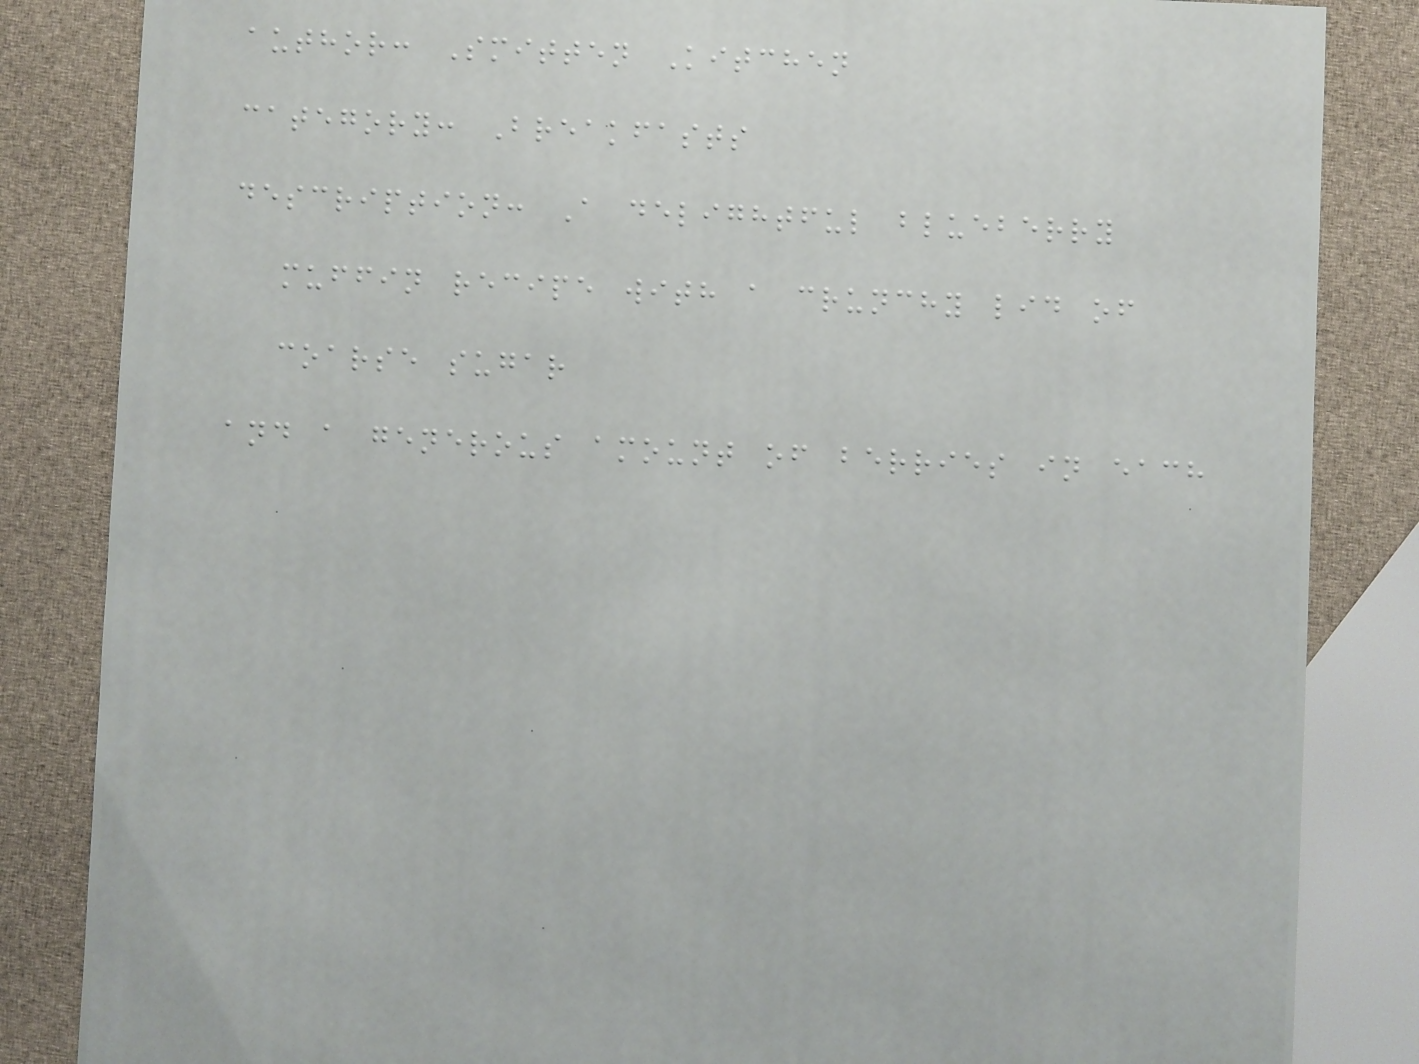author: Smitten Kitchen
category: Breakfasts
description: A delightful blueberry
muffin recipe with a crunchy lid of
coarse sugar
and a generous amount of berries in each
